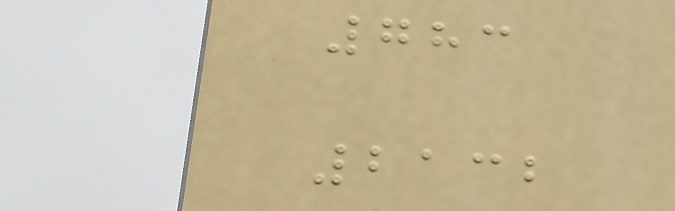783
2132
